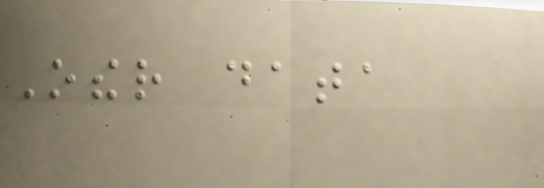Other data
